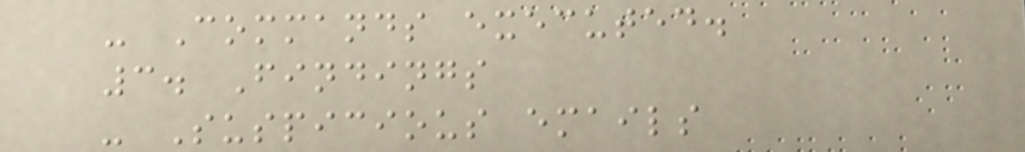- Commands executed.
3. Findings
- Suspicious emails
